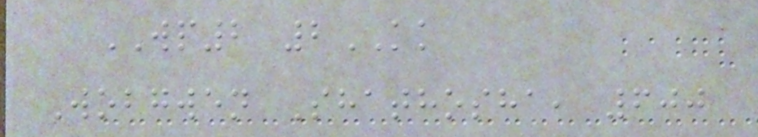WP2 2KK
Wobgwen Shathosha, 600
